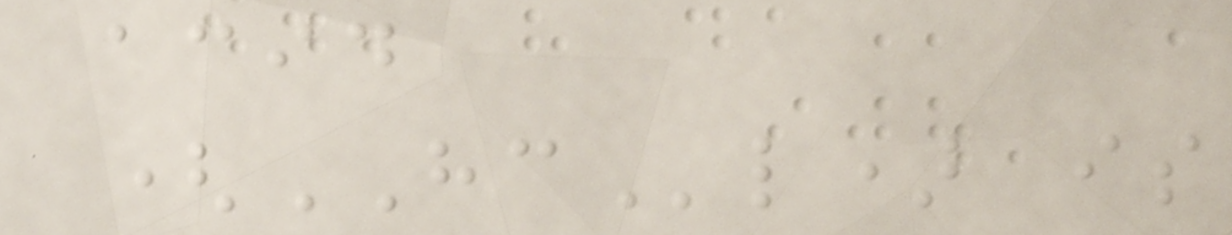acid
(HCl) is
